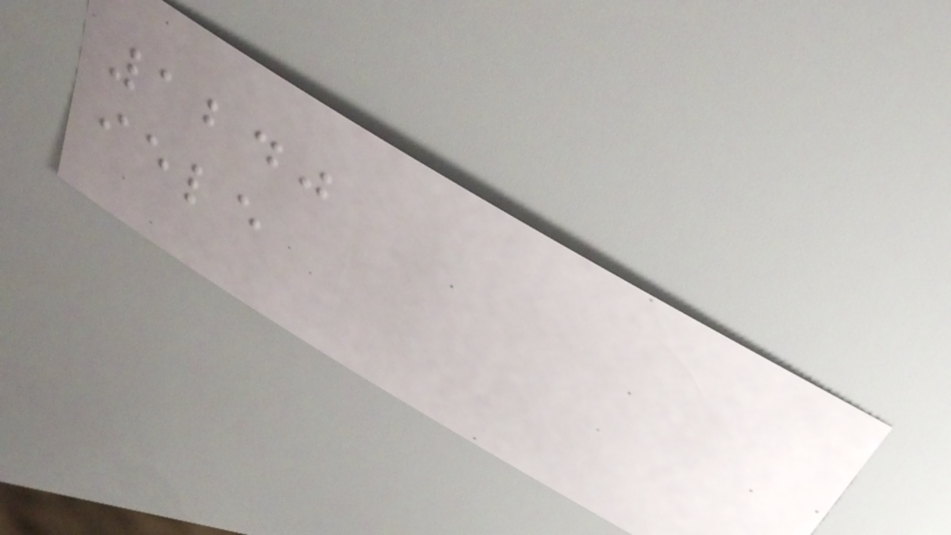1240
iele
